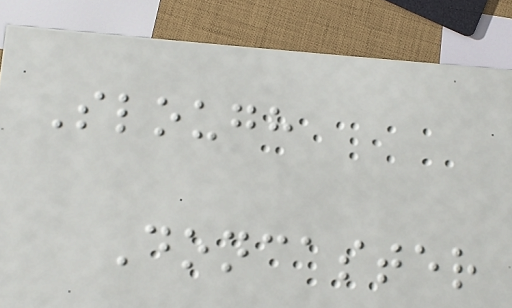Slough
Doncaster
